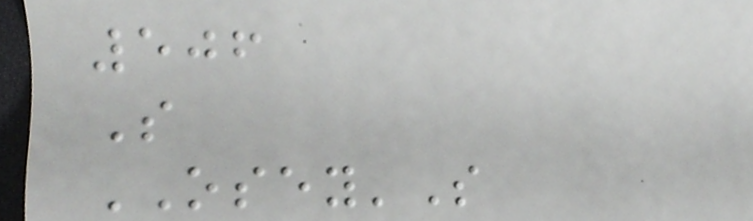506
S
OSEY'S
